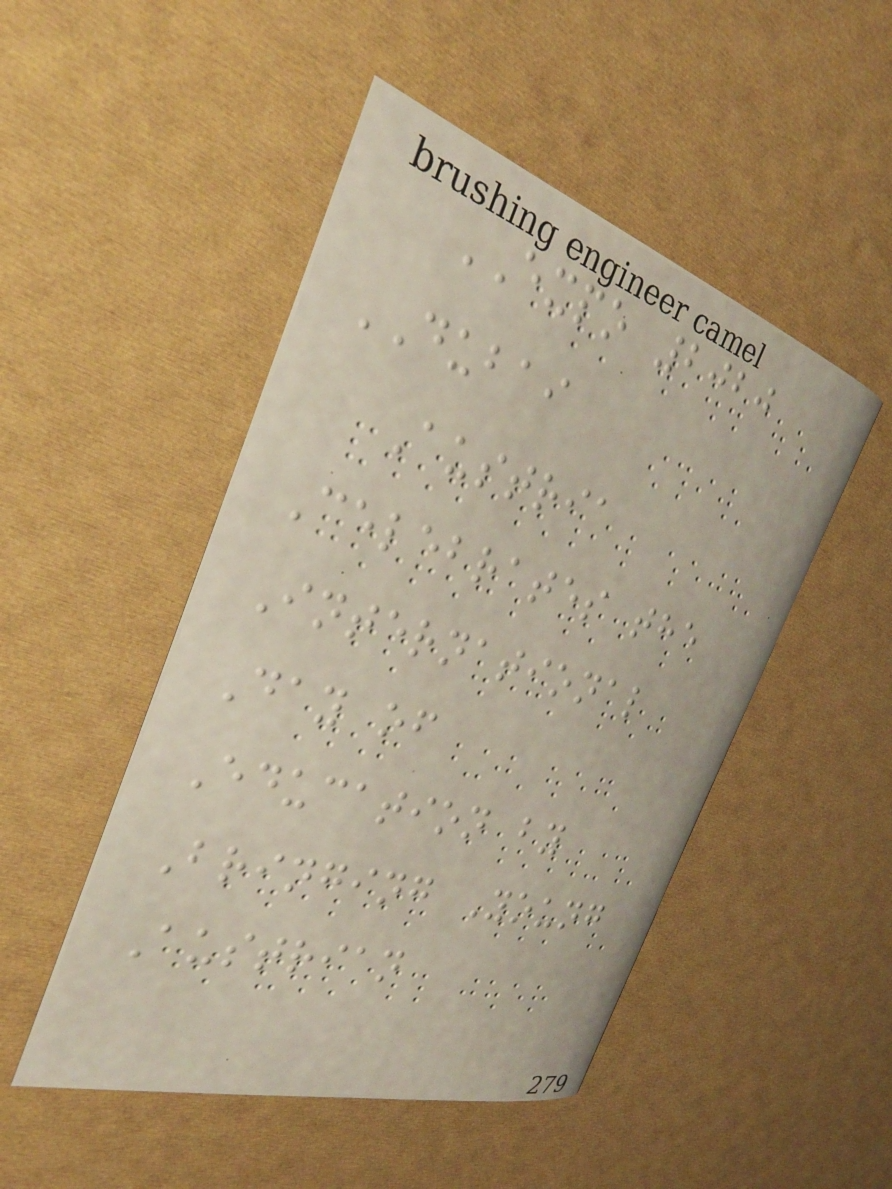EXPO 2020
DUBAI
Austria
Celebrates the
International
Day of
Education by
Bringing Young
Austrian
